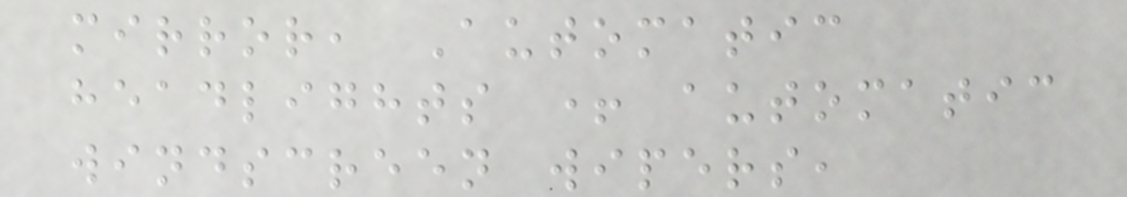mirror, Automatic
headlights + automatic
windscreen wipers,
